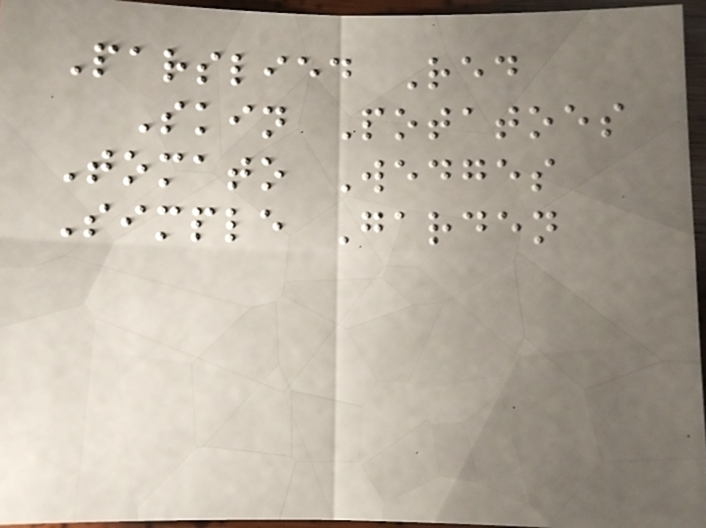Parslied Red
Skin Potatoes
Tomato Wedges
Simple Garden
